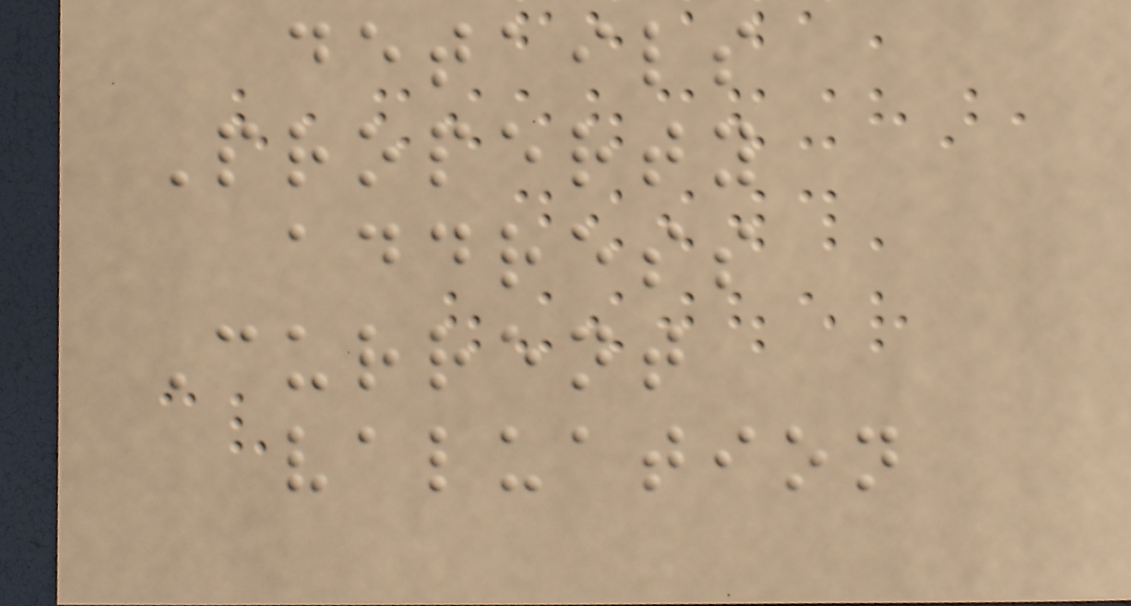details
Property
address
Current
valuation
